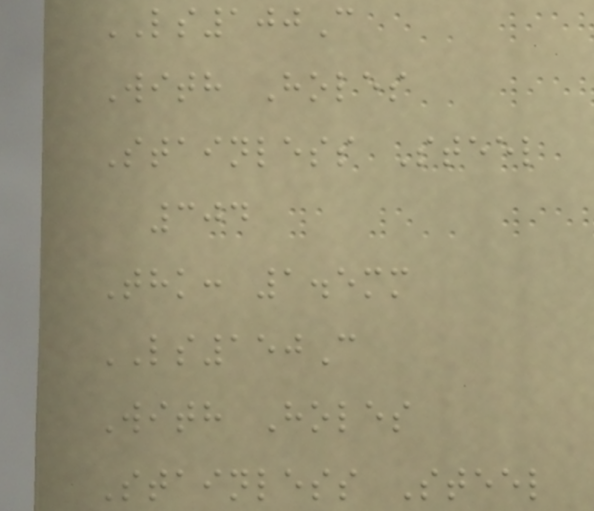LS100C
With Holes
Stainless Steel
304
Thk: 1.5mm
LS150C
With Holes
Stainless Steel
